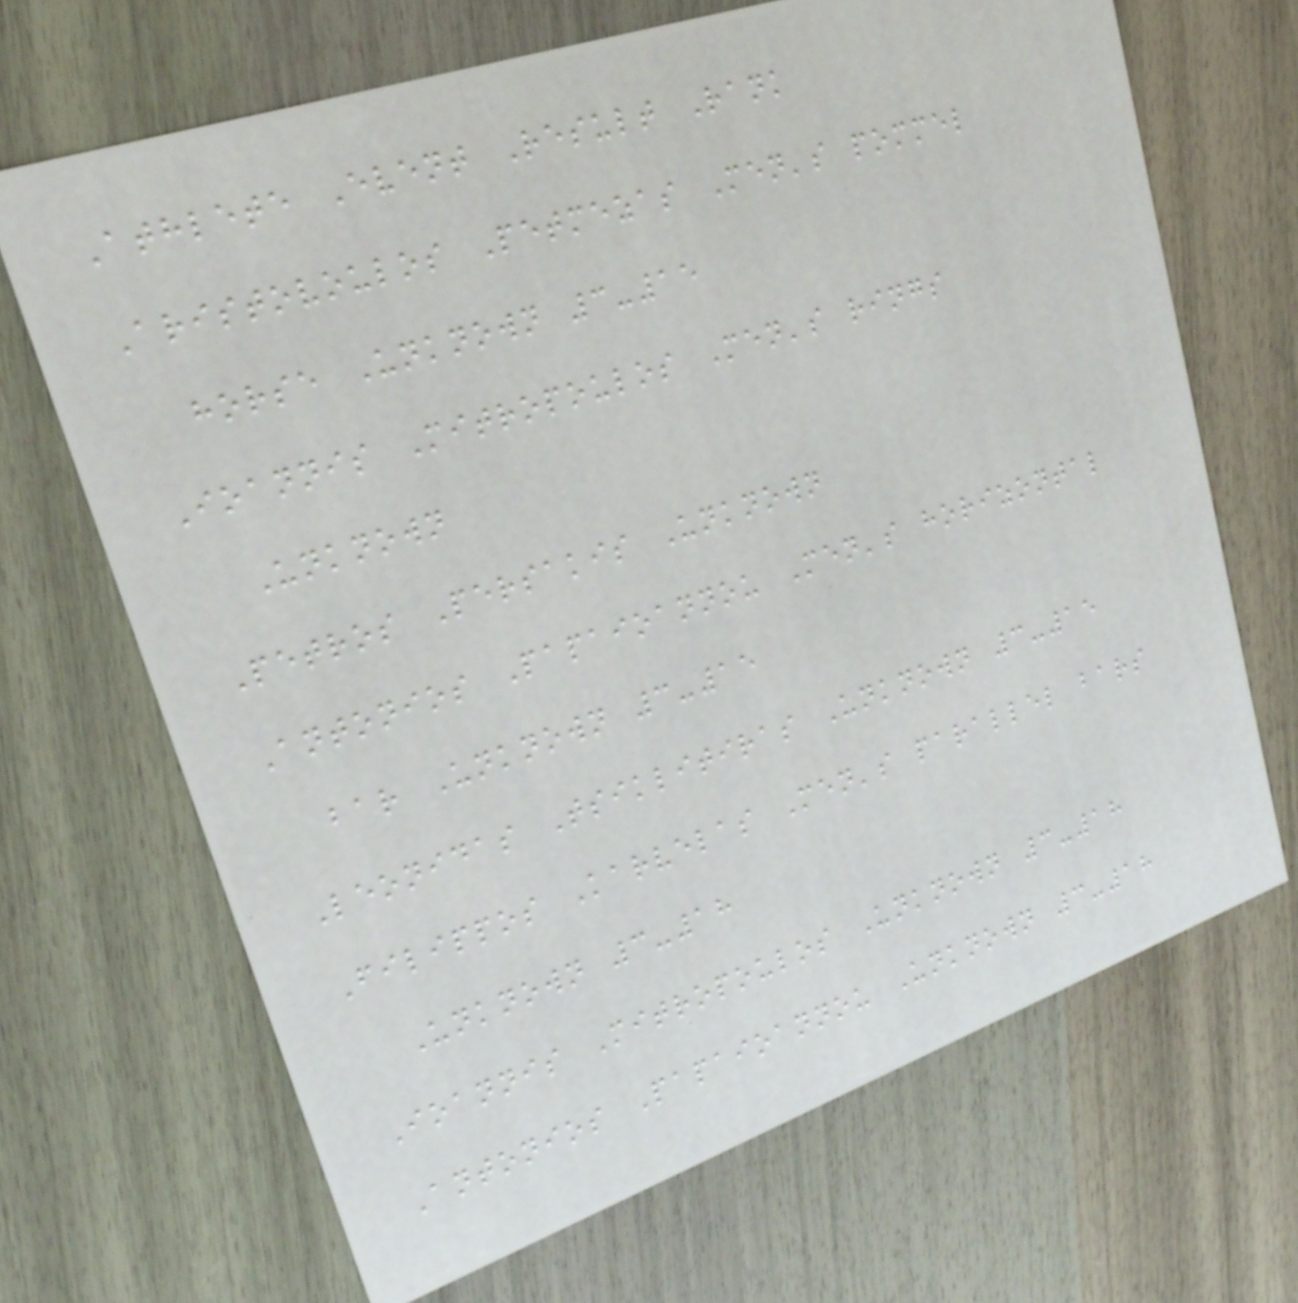Athlete Event Result Rank
Aristovoulos Petmezas Men's pommel
horse Unknown 3-15
Ioannis Mitropoulos Men's rings
Unknown
Petros Persakis Unknown
Antonios Papaioannou Men's horizontal
bar Unknown 3-15
Leonidas Tsiklitiras Unknown 3-15
Filippos Karvelas Men's parallel bars
Unknown 3-18
Ioannis Mitropoulos Unknown 3-18
Antonios Papaioannou Unknown 3-18
